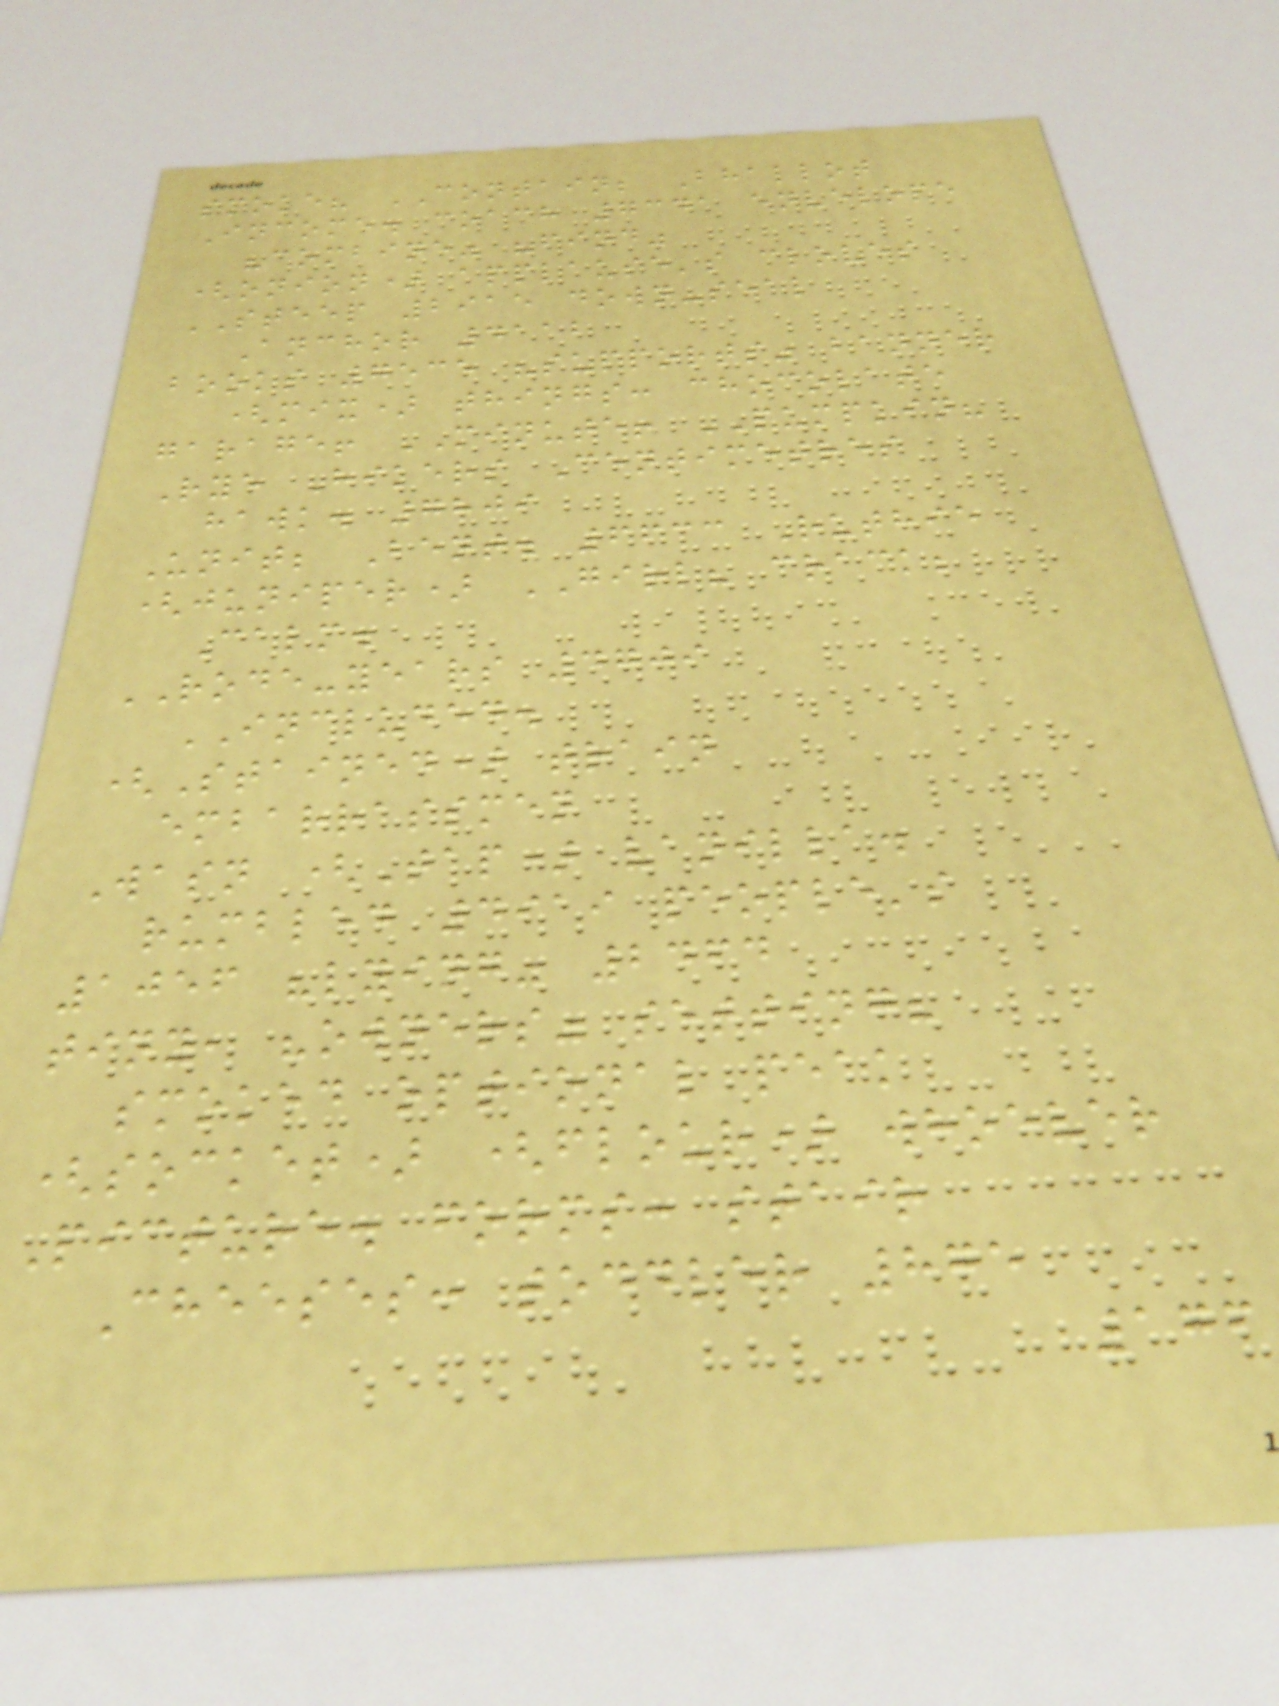smoke? CONTAIN; Bhallot
Income. coach 7341 envelope
"combine" "find"
(onion) applause's cloves
STEEP 2915 down-seal
Anchor 4112
books 7535 "supports" banner
(mix) things: chocolate
garage! MINUTE! PUMPKIN?
Rye Hikers Centimetres
hawk. 7809
Unit; Bent. 6633 Ruthie
(juniper) GIRL? crack;
Calm.
RODE-years 4709
INCLUDED.
(Stained) train
embarrassmen
Wasn (Tap) vanilla.
rumbled 4919 people's
1056 "lying" 2464
tiny, "owners" setting?
smoked optional peak
(socket) (flour) whoever
Picture. forms: stair
Cheeses: toddler 875
176
